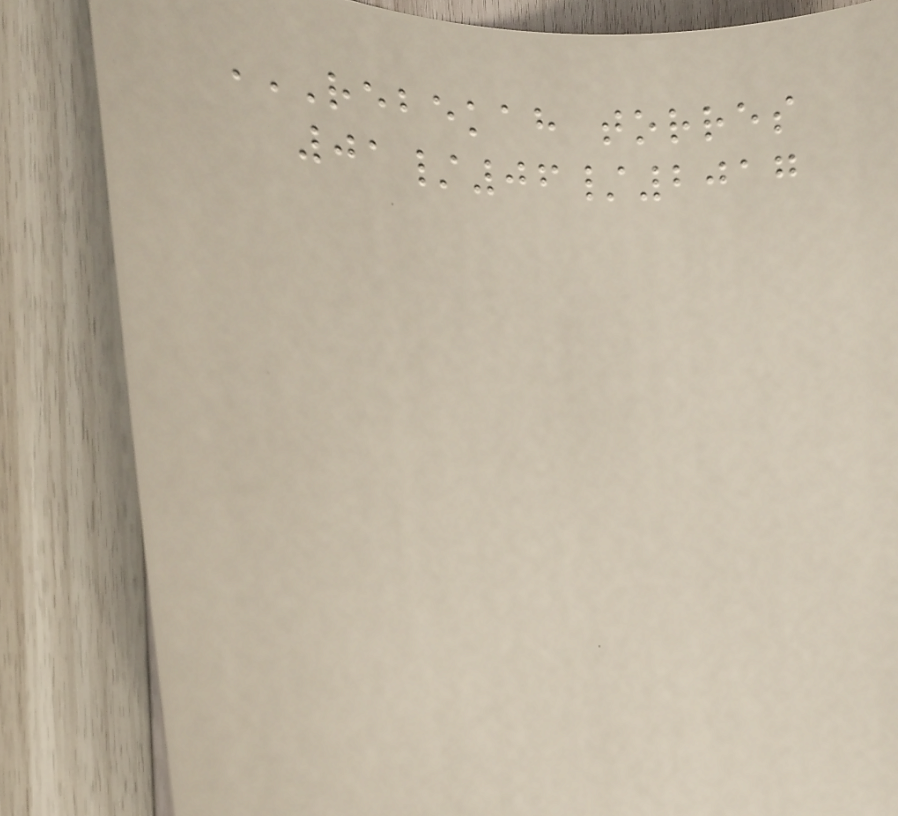REBEKAH TORRES
01/06/2017
